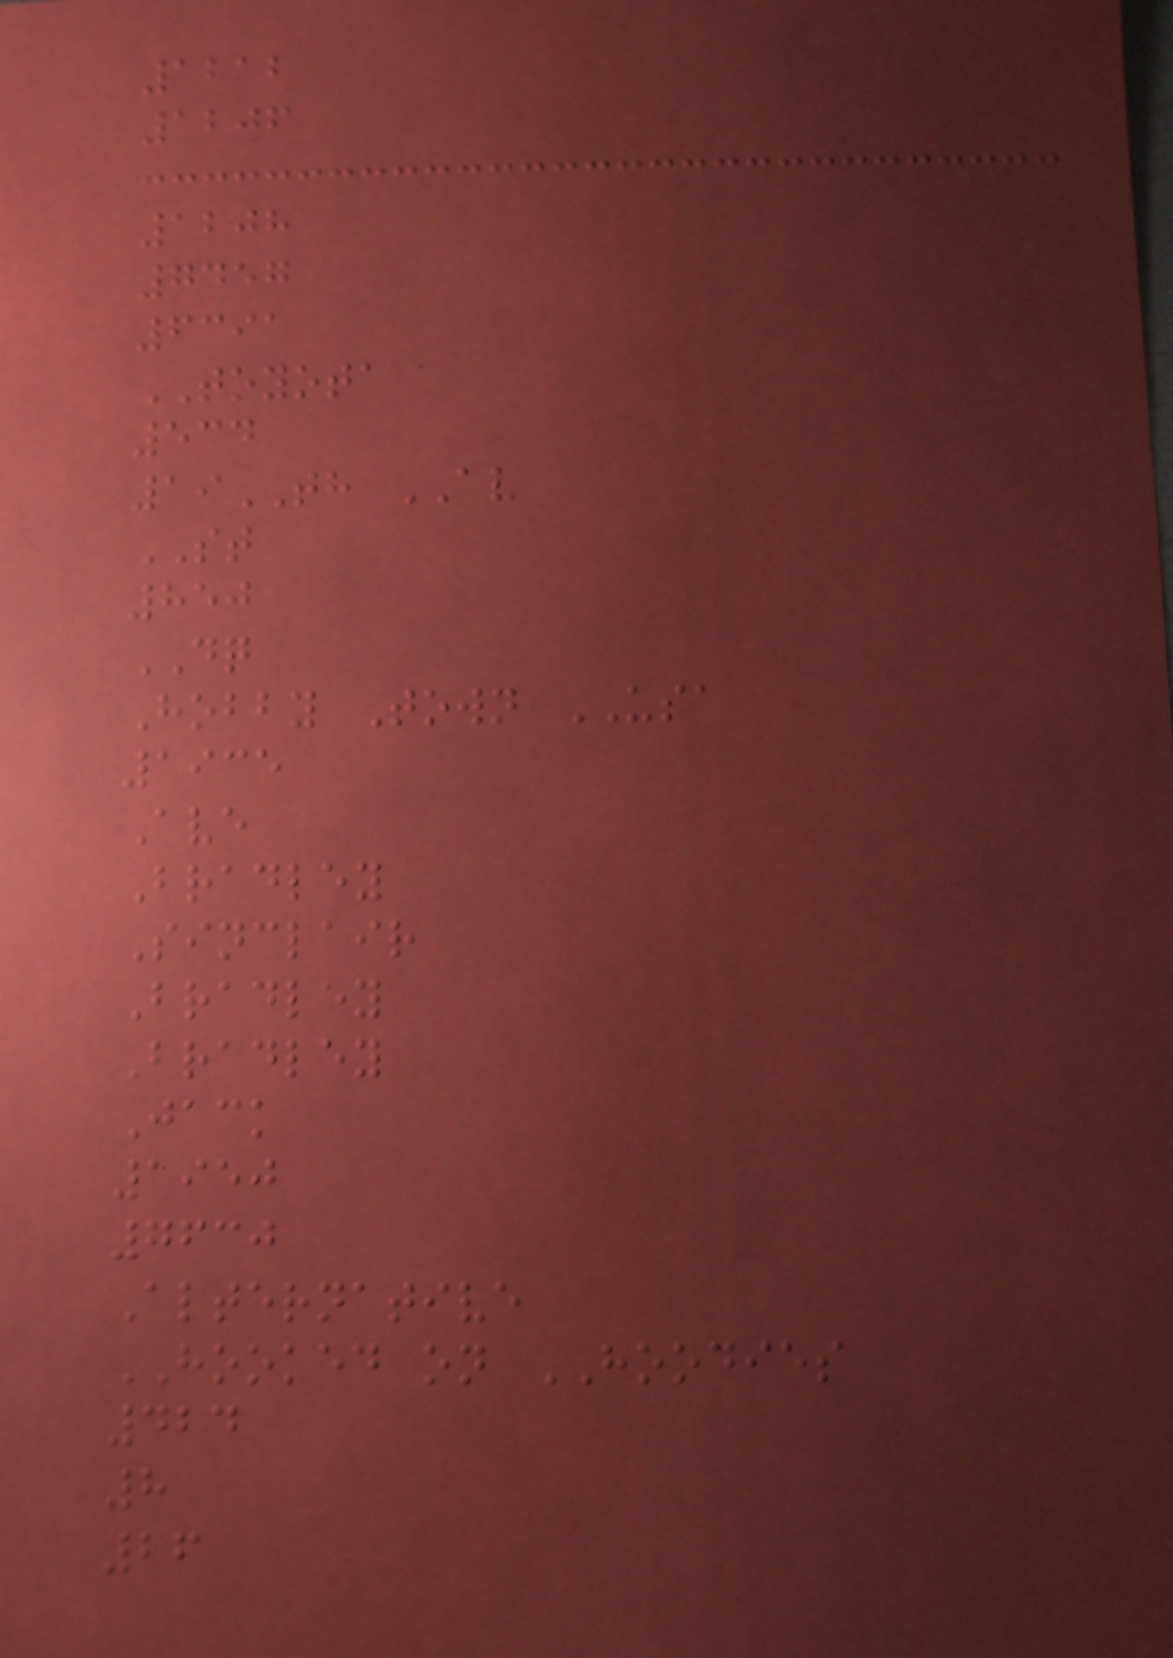1212
1206
1208
7457
6391
TOYOTA
534
19TH AV
ST
850
DQ
Hobby Town USA
1935
Ave
Bradley
Sinclair
Bradley
Bradley
Jack
1950
7630
Alternative
HOOKED on HOODIES
424
8
26
